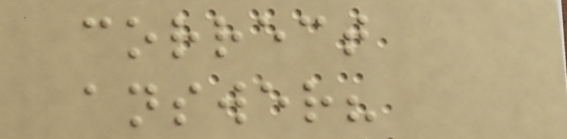correct
answer?
